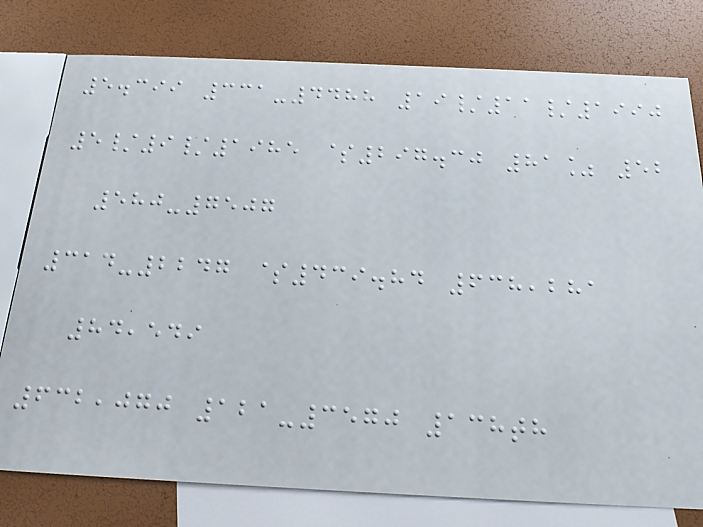5.399 331-4488 19/11/1990
5/9/1985 $297.30 81% 52
580-7507
314-2247 $439.84 638,281
84,549
632,070 121-3570 138th
